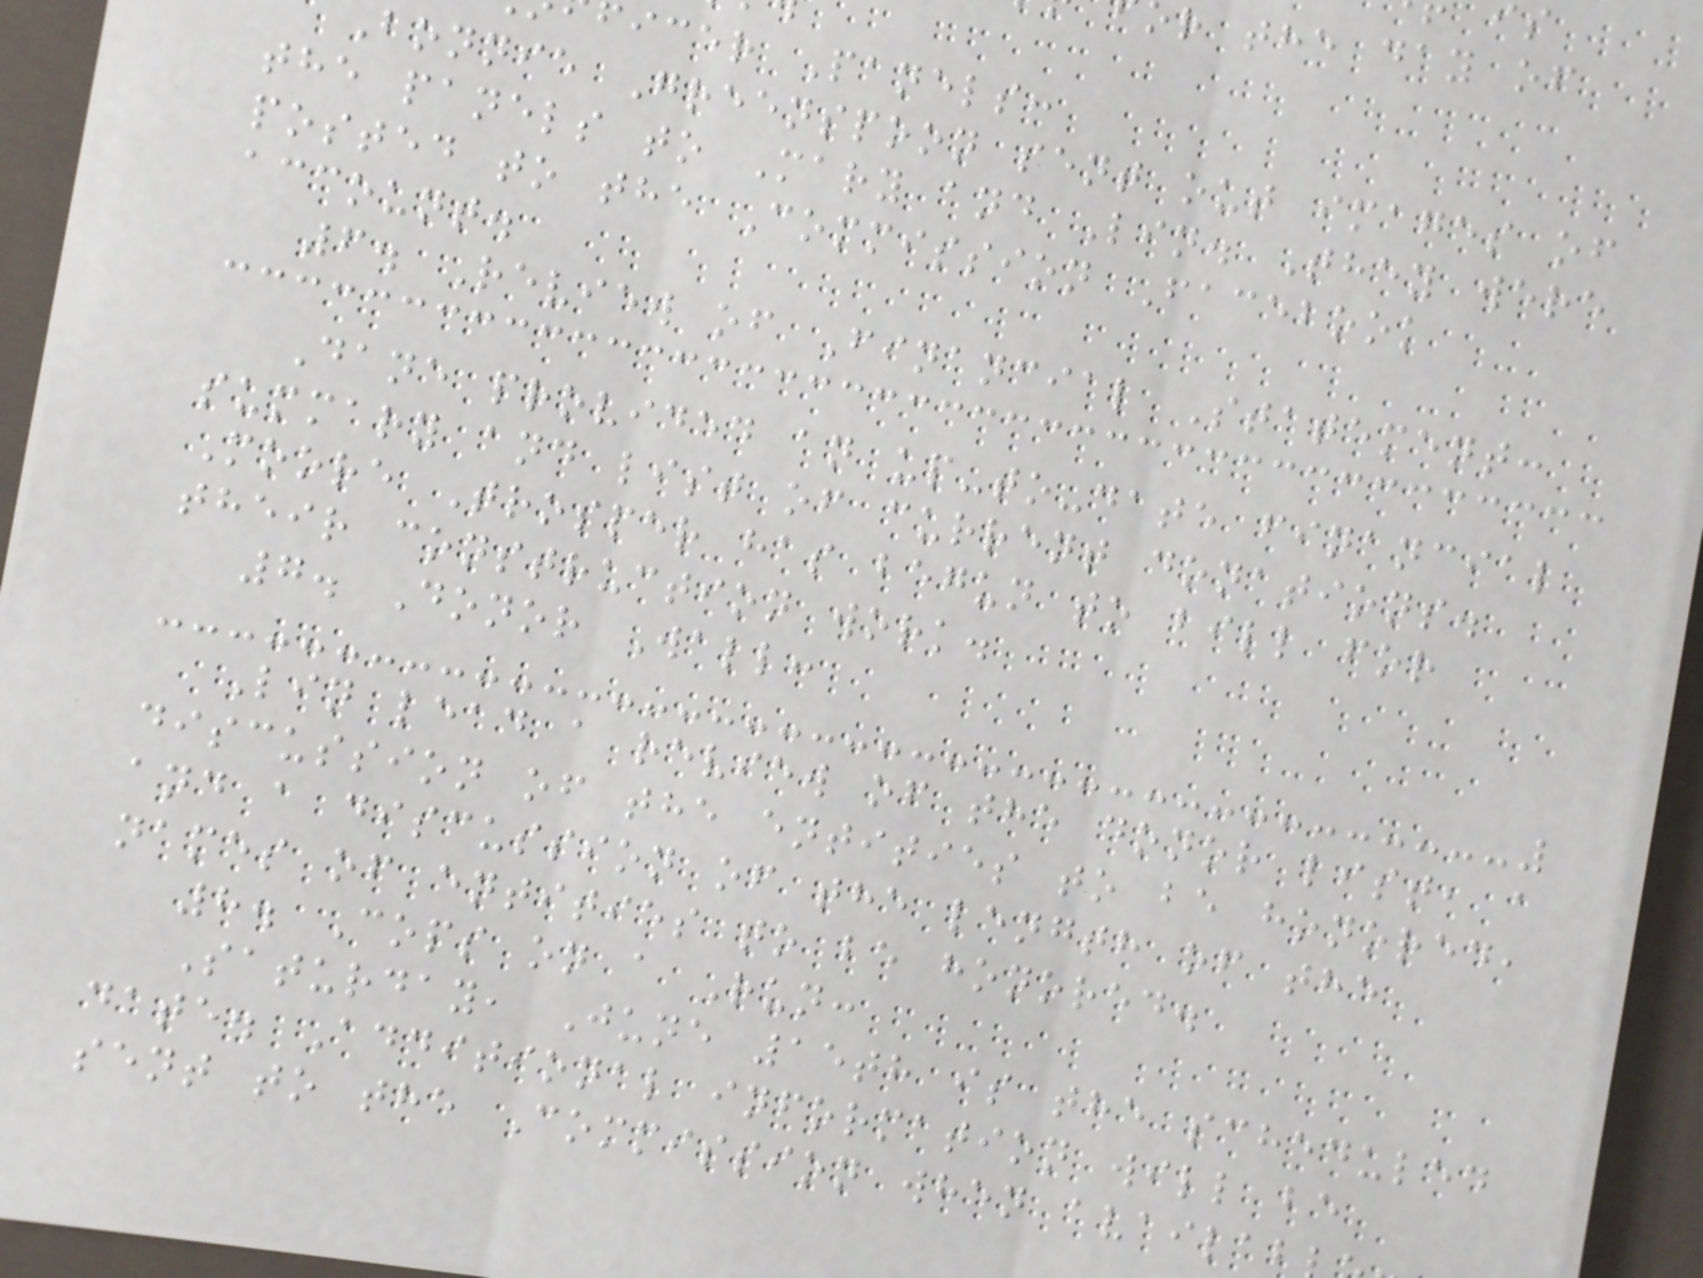r the day of
icer Panels:
bonnie Greenspoon sent out images of
the panels to Mary and Lin. They were
posted to the Commission Facebook
account.
6. Review of Financial Statement:
Dane provided an up-to-date financial
summary and list of current donations.
Moore Trosper has begun to bill for
their construction work.
7. Donor Wall:
Lin lead a review of the donor list, a
discussion of the entities to be honored,
and a discussion of the length of the
names of entities to be honored.
8. Cops on a Run:
Saturday, June 15th is the scheduled
date. Additional information will be
sent to the Commission when availab
